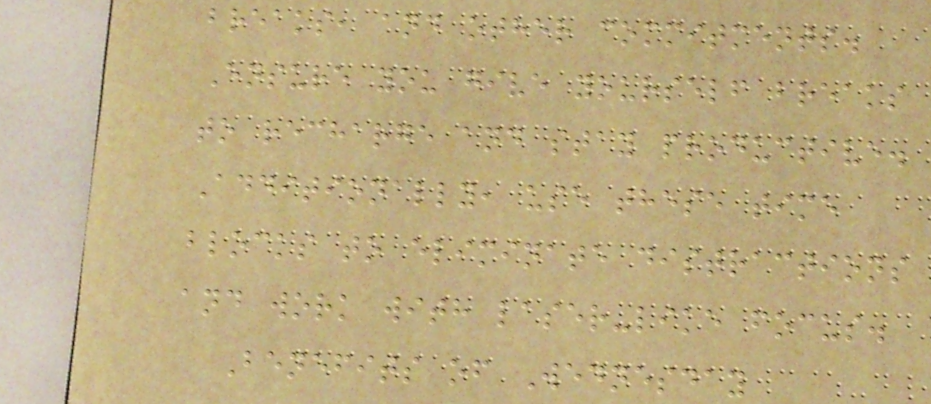breaks, and other commitments.
Ensure you give yourself breaks
to recharge and stay productive.
Additionally, use these time
blocks to eliminate distractions
and work with laser-like focus.
Benefits of Wednesday
